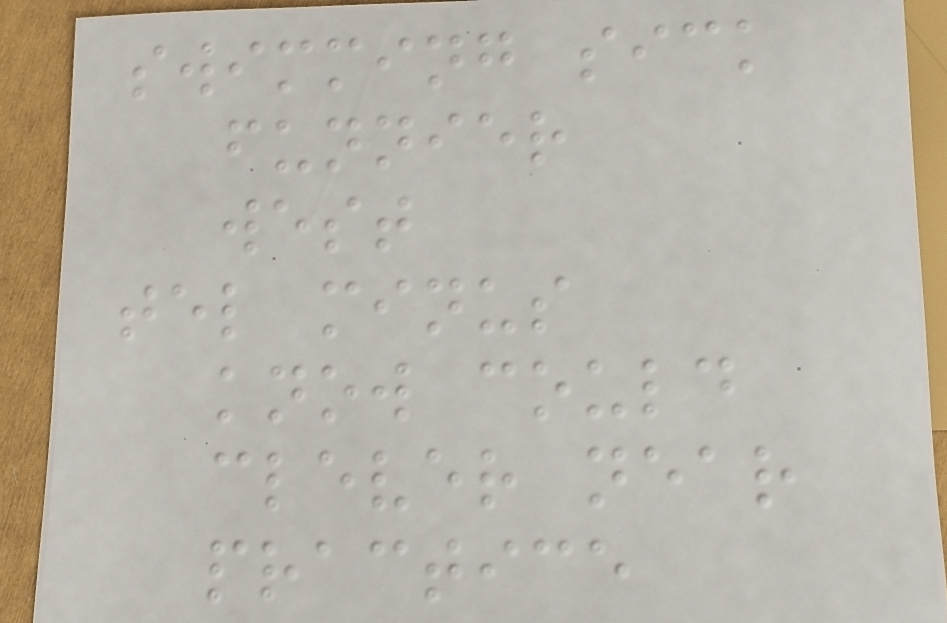swimming sick
funnier
west
tel minus
know could
clever near
practice
